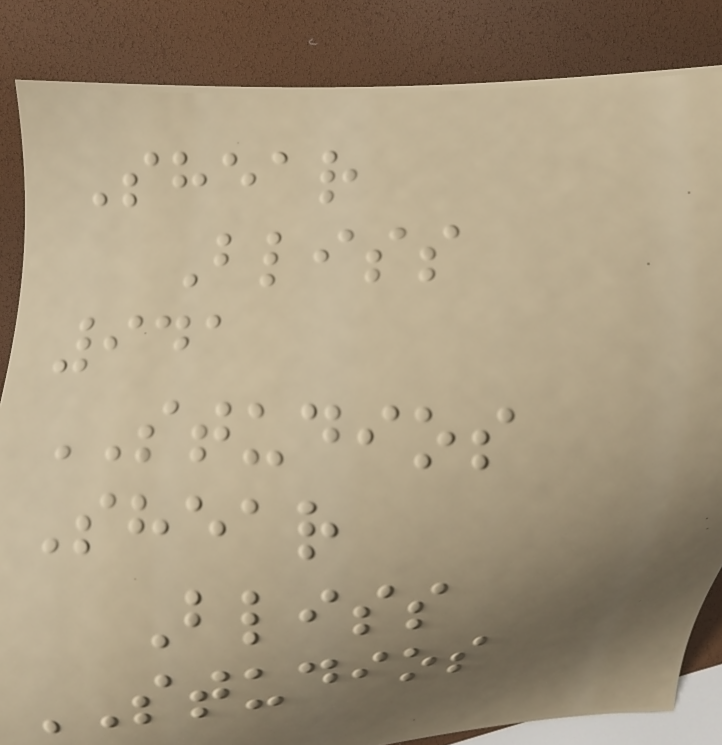Shear
Bliss
941
STUDIOS
Shear
Bliss
STUDIOS
